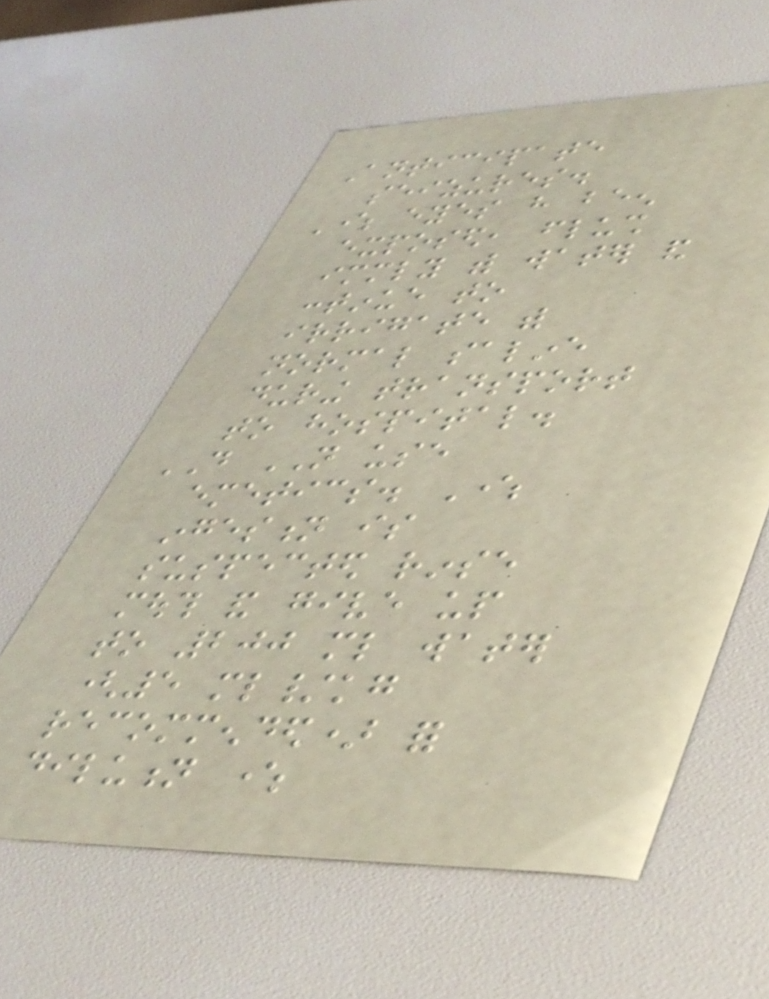Anticipate
seizures.
Where eyes have been
exposed, flush
immediately with water and
continue to
irrigate with
normal saline
during transport
to hospital.
DO NOT use
emetics. Where
ingestion is
suspected rinse
mouth and give up
to 200 ml water
(5 ml/kg
recommended) for
dilution where
